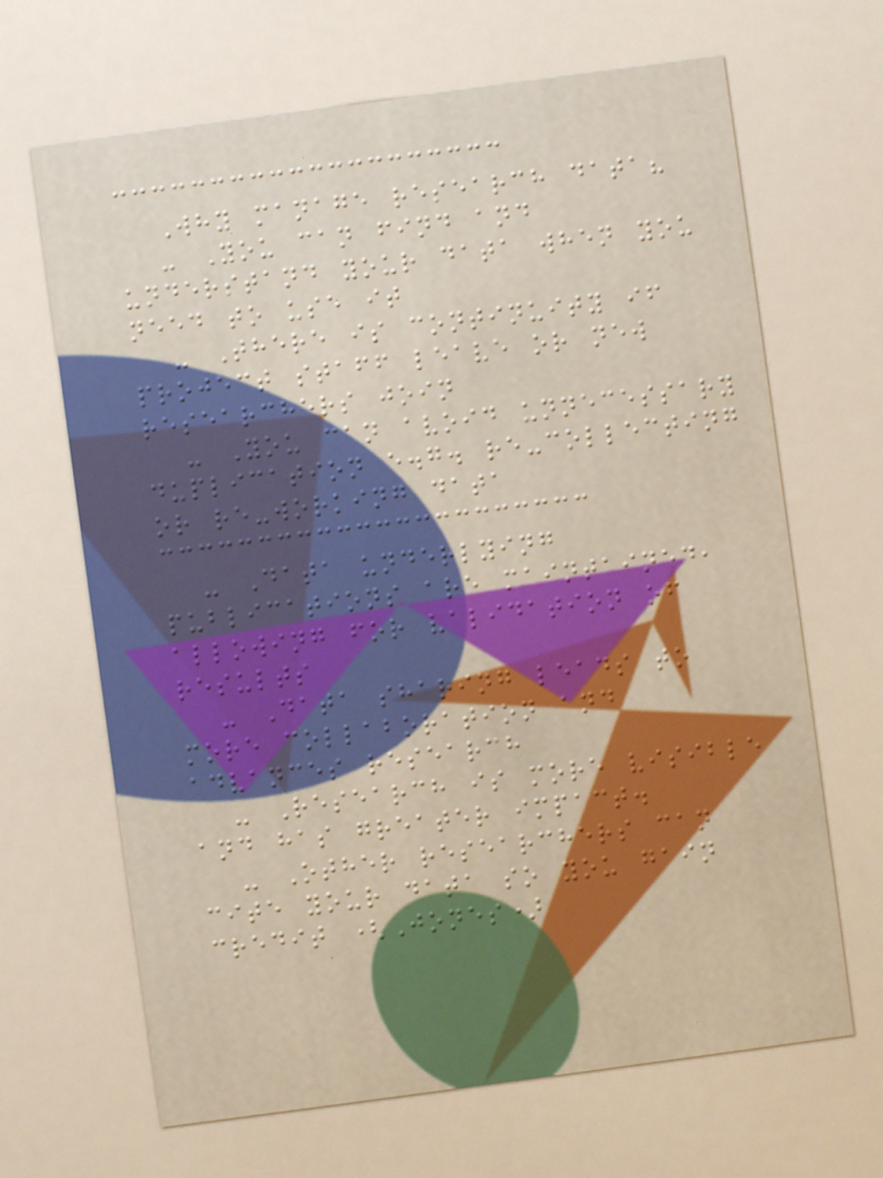Why manage research data?
- You can find and
understand your data when you
need to use it
- There is continuity if
project staff leave or new
researchers join
- You can avoid unnecessary
duplication e.g. re-collecting
or re-working data
- Data underlying
publications are maintained,
allowing for validation of
results
- Data sharing leads to
more collaboration and
advances research
- Research is more visible
and has greater impact.
- Other researchers can
cite your data so you gain
credit (Jones)
